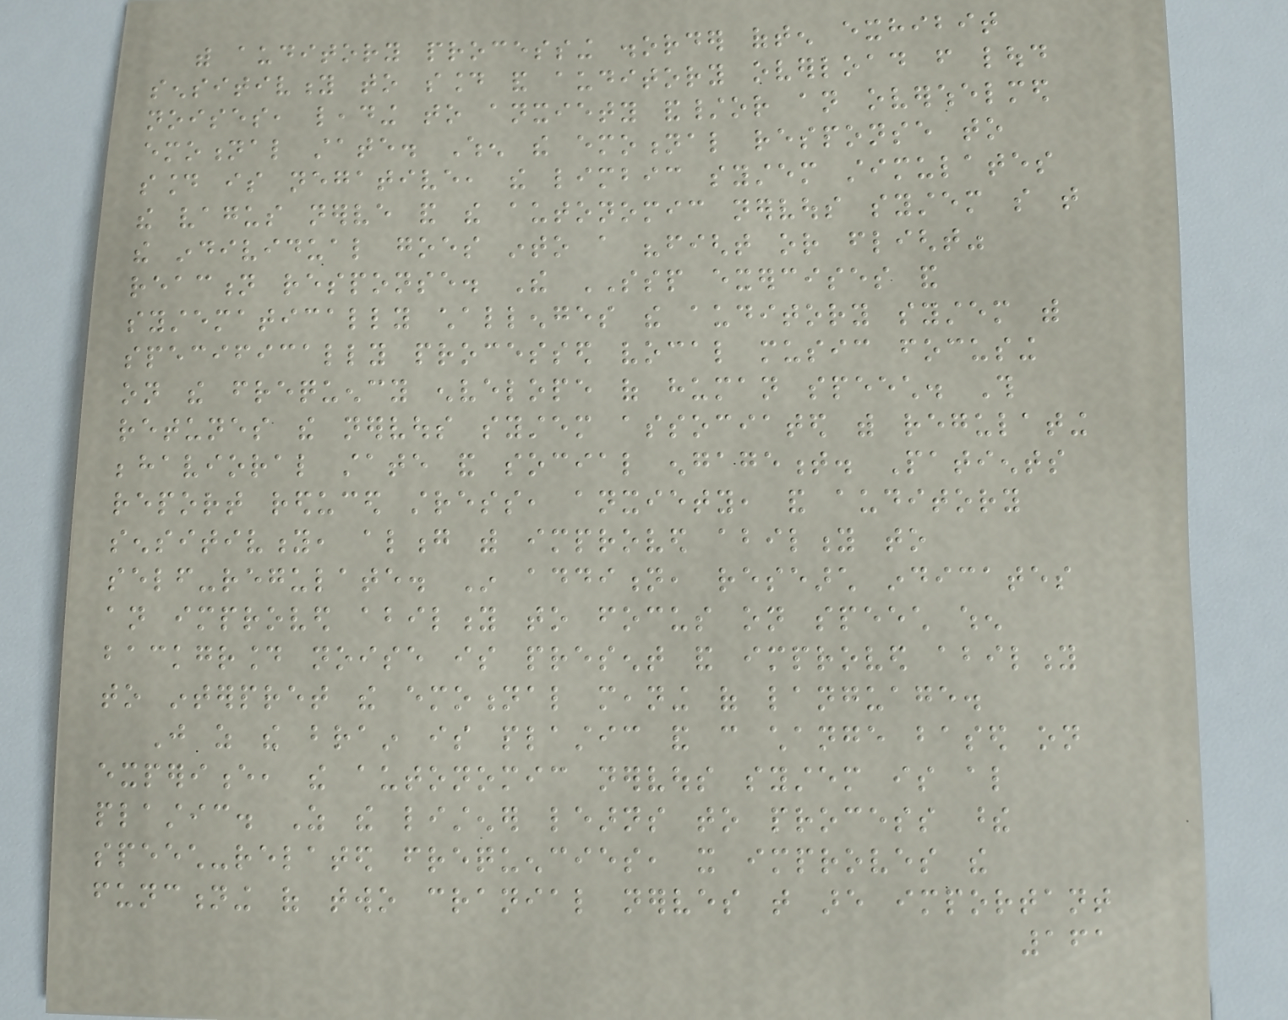with auditory processing disorder often exhibit
sensitivity to sound and auditory overload from loud
noises, leading to anxiety and/or an overwhelmed
emotional state. When the emotional response to
sound is negative, the limbic system stimulates
the vagus nerve and the autonomic nervous system so that
the individual goes into a "fight or flight"
reaction response. The SSP exercises and
systematically challenges the auditory system with
specifically processed vocal music focusing
on the frequency envelope of human speech. This
retunes the nervous system associated with regulating
behavioral state and social engagement. Patients
report reduced stress, anxiety, and auditory
sensitivity, along with improved ability to
self-regulate. In addition, research indicates
an improved ability to focus on speech when
background noise is present and improved ability
to interpret the emotional meaning of language.
Just as the brain is plastic and can change based on
experience, the autonomic nervous system is also
plastic. As the listener learns to process these
speech-related frequencies, it improves the
functioning of two cranial nerves that are important
161
